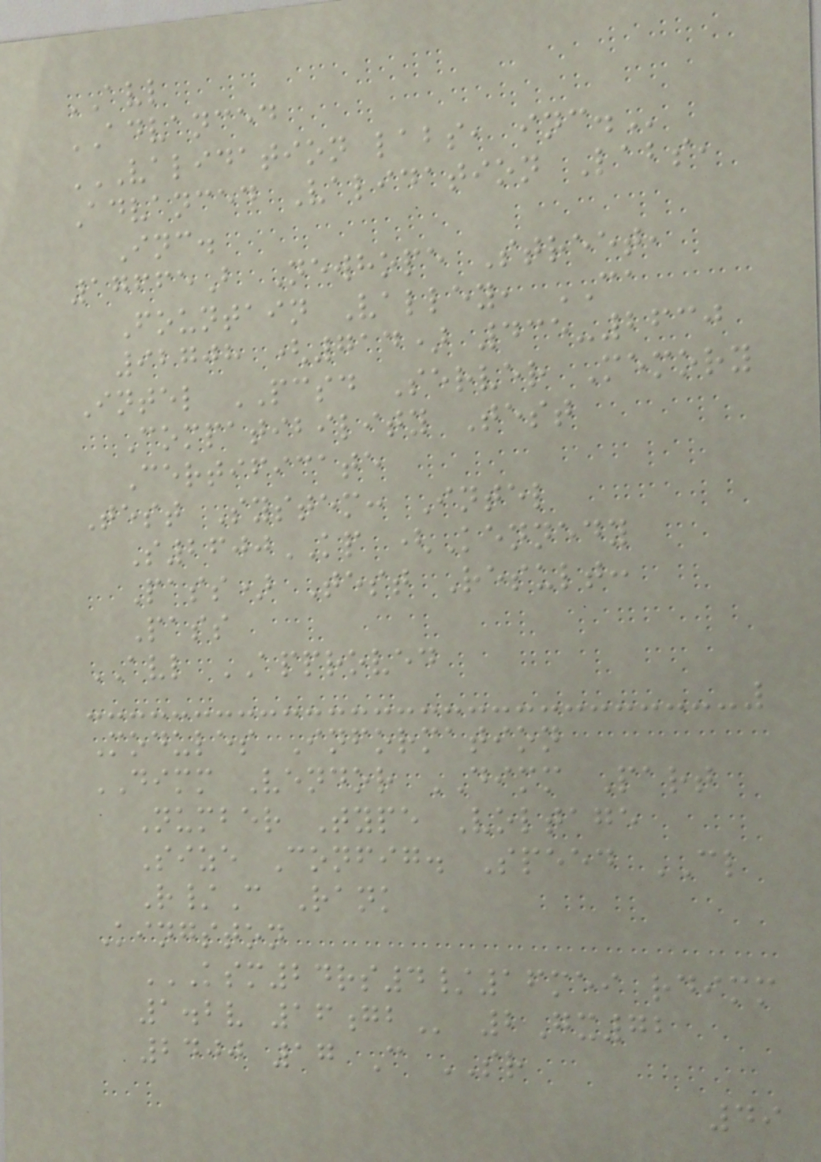AVL
ADVANCED
VALIDATION LABS, INC.
Advanced Validation Labs,
Inc.
17665B Newhope Street,
Fountain Valley, CA
92708 (714) 435-2630
Intel PCSD Server Memory
Compatibility Test
Certificate
Test System: Intel
S2600KP (Kennedy
Pass) Test Result:
Pass
AVL APPROVED
Modules Information
DIMM Vendor DIMM Part
Number Type Voltage
Size Config. Speed CL
R/C Rank
Kingston
KSM24RS4/16MEI RDIMM
1.2V 16GB 2Gx72
2400 17 C SR
49
